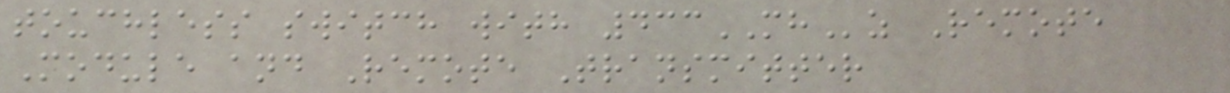touchless switch with 433MHz Remote
Module and Remote Transmitter
